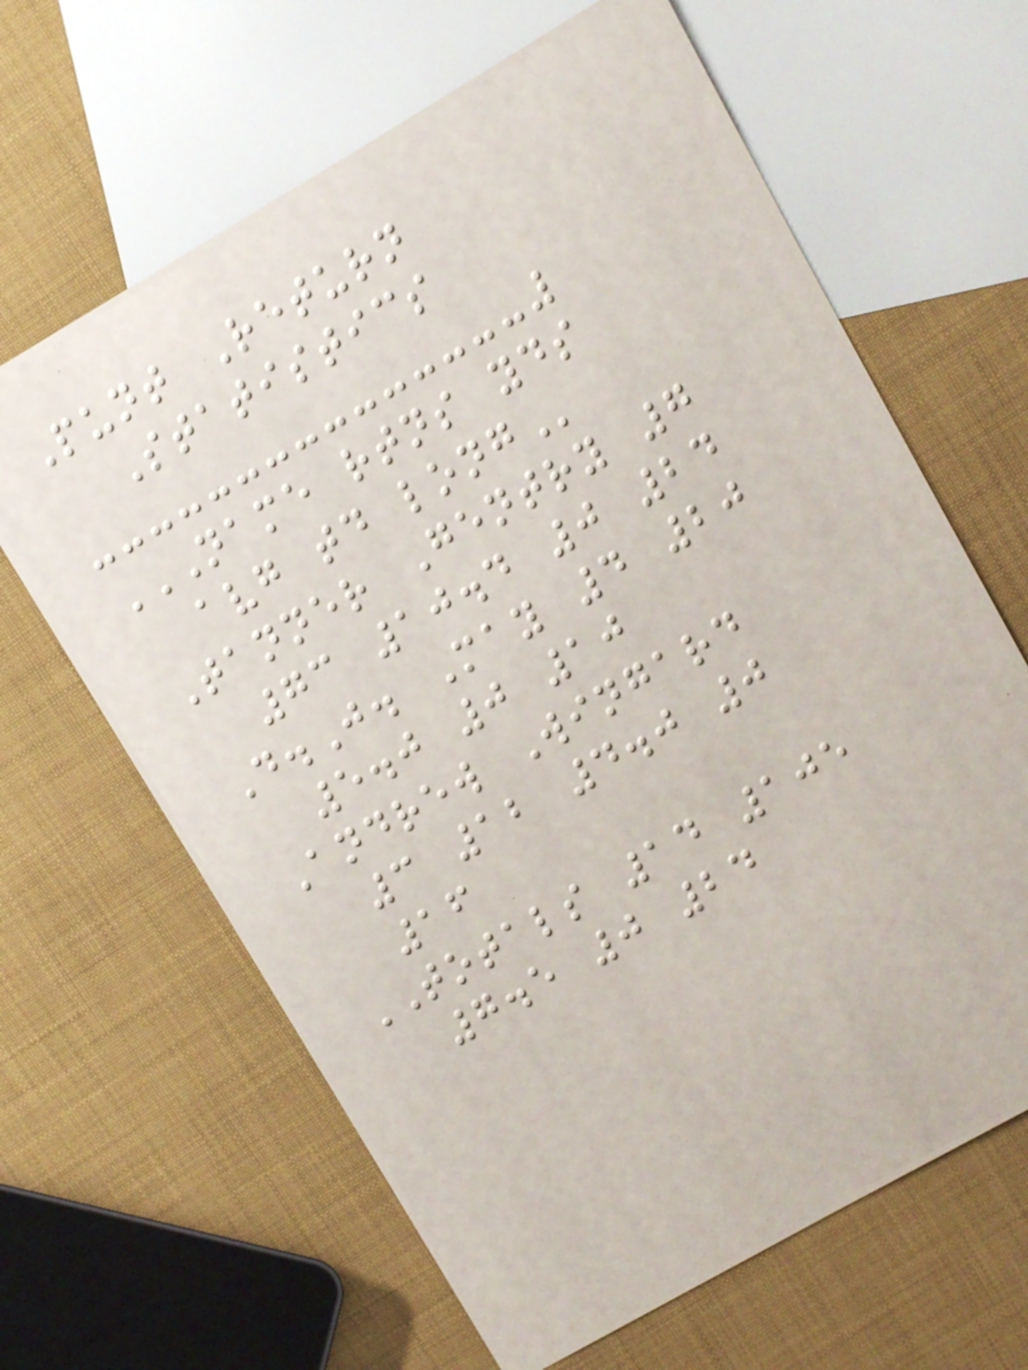Punt Return
Statistics
NAME RTNS YDS
AVG TD LONG
Tanner Gentry 7
73 10.4 0 24
D.J. May 4 20
5.0 0 10
Andrew Wingard
3 12 4.0 0
16
TOTALS 14 105
7.5 0 24
